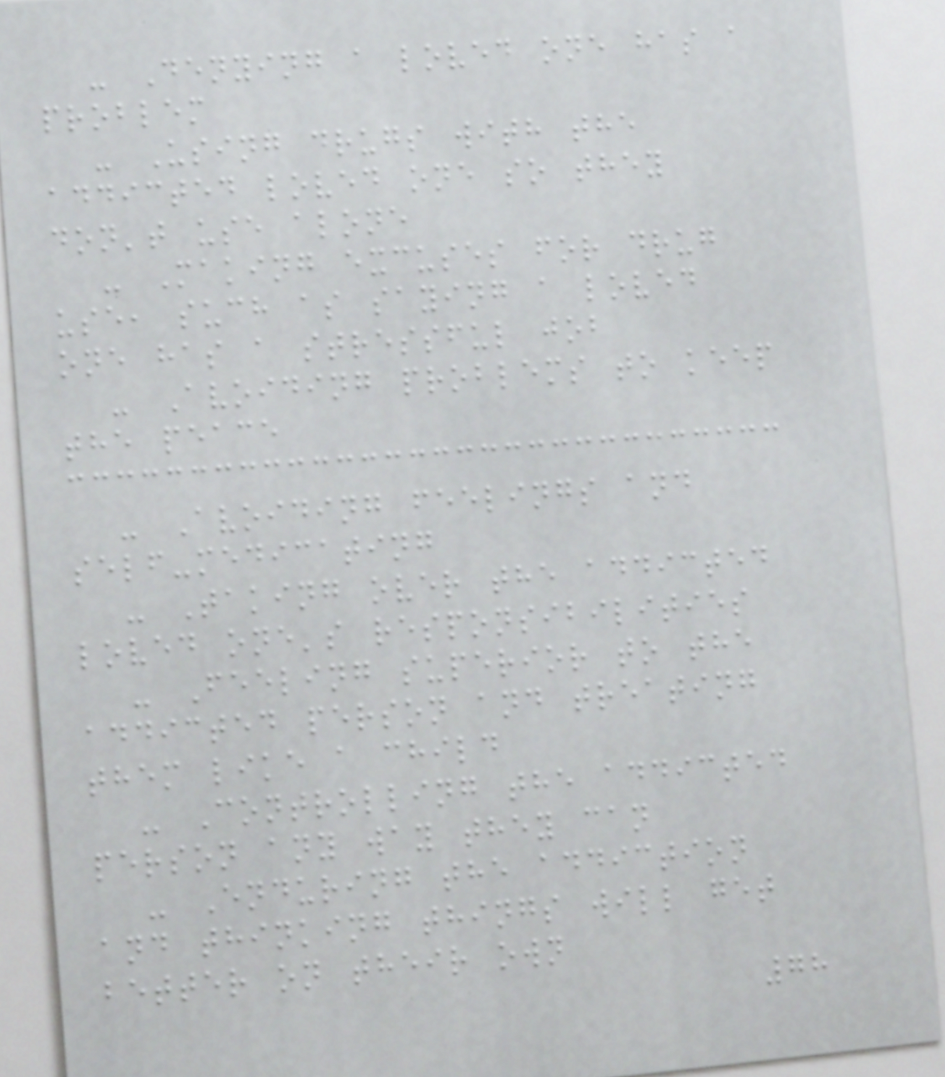- Denying a loved one has a
problem
- Using drugs with the
addicted loved one so they
don't use alone
- Making excuses for drug
use, such as saying a loved
one has a stressful job
- Avoiding problems to keep
the peace
- Avoiding feelings and
self-medicating
- Taking over the addicted
loved one's responsibilities
- Feeling superior to the
addicted person and treating
them like a child
- Controlling the addicted
person any way they can
- Enduring the addiction
and thinking things will get
better on their own
78
